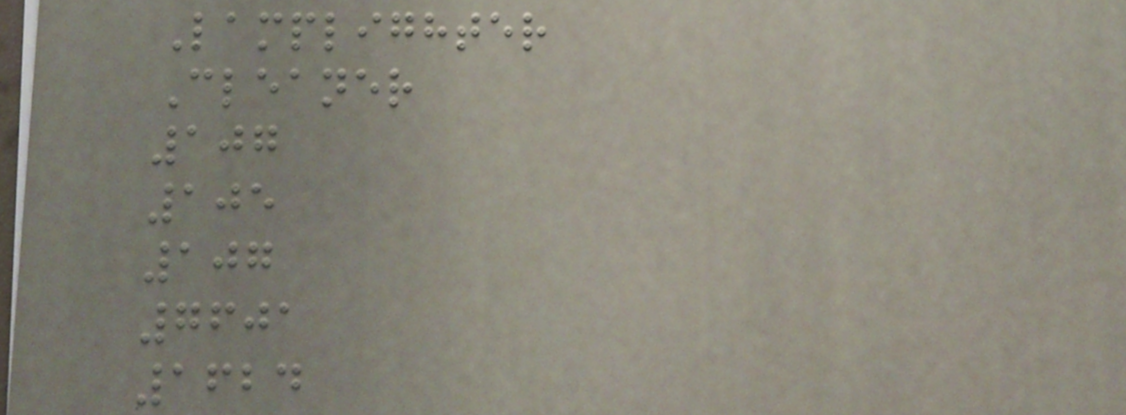Lamplighter
Cleaner
107
105
107
7601
1624
